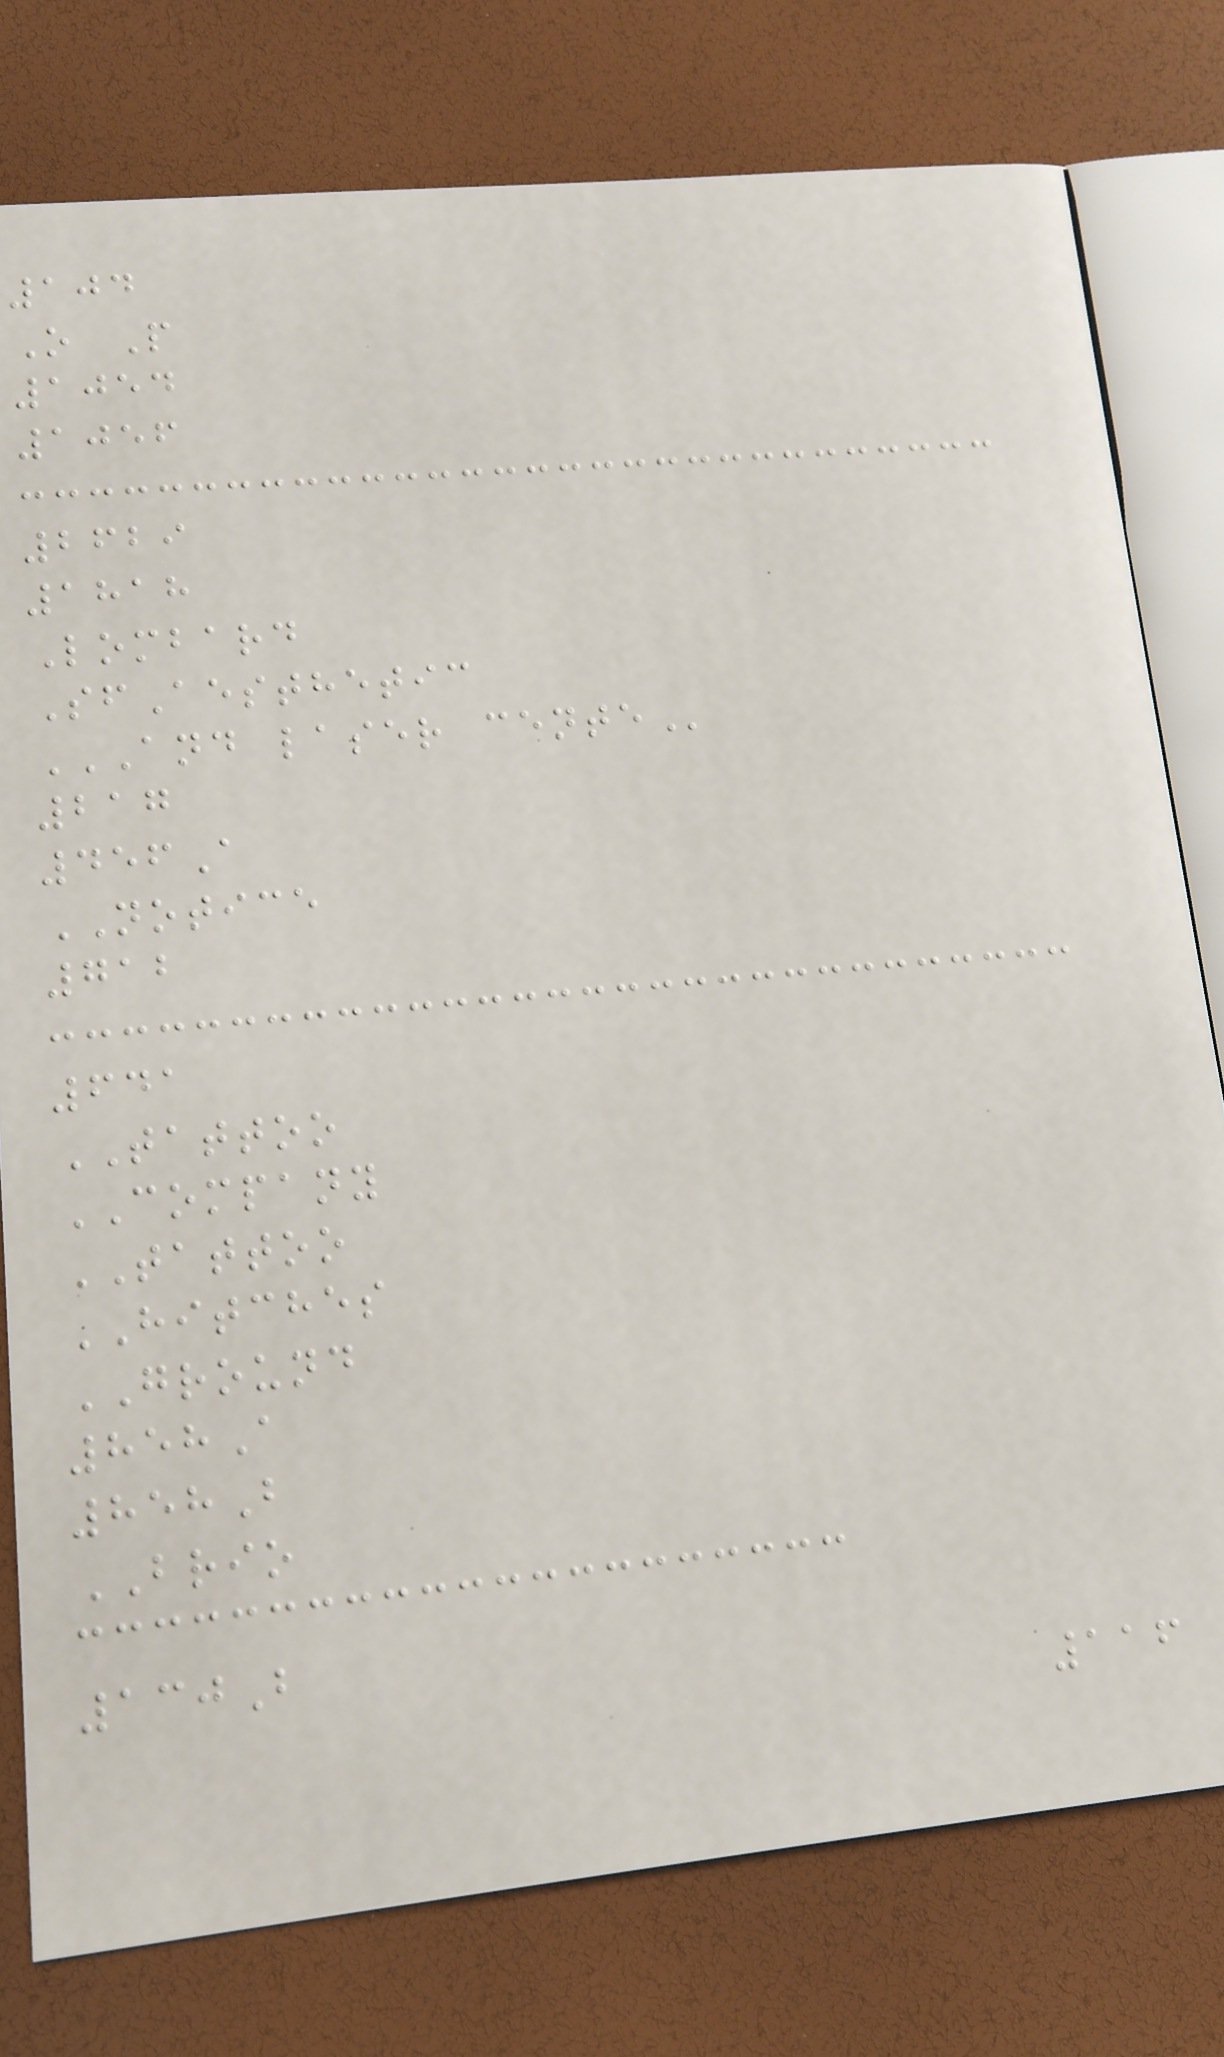104
O P
1054
1056
2629
1818
Lombard
SfAesthetic
AND LASER CENTE
217
456A
NOTICE
712
641
TATTOO
COMPANY
TATTOO
HITCHES
GROUND
858A
858B
BRIO
130B
116
